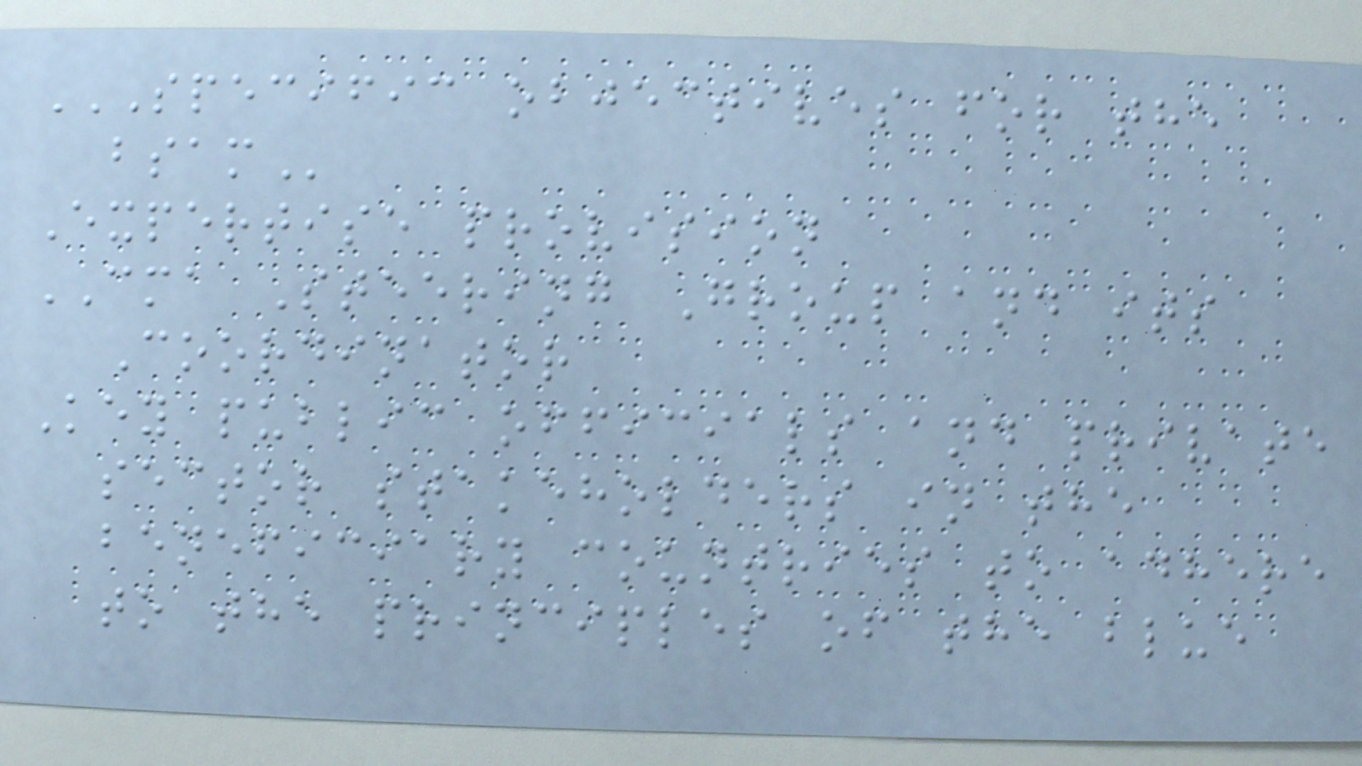SPECIFIC OBJECTIVES FOR THE
BSAM
Expertise provision
CMA Steering Group and its
Coordinator
Key public officials and private
sector stakeholders in the
beneficiary countries to adhere
to the principles of the blue
